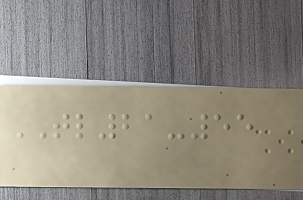TL21-55
